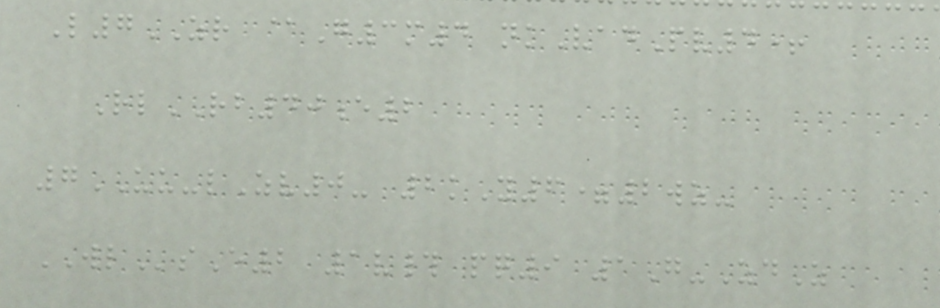L7ZR @G3m4 nkVadPv4+
RlRB40e2
7UU-lZv0- 2kY6=2wz-
WLsE2 1v# pq9 1G-ZdZ
